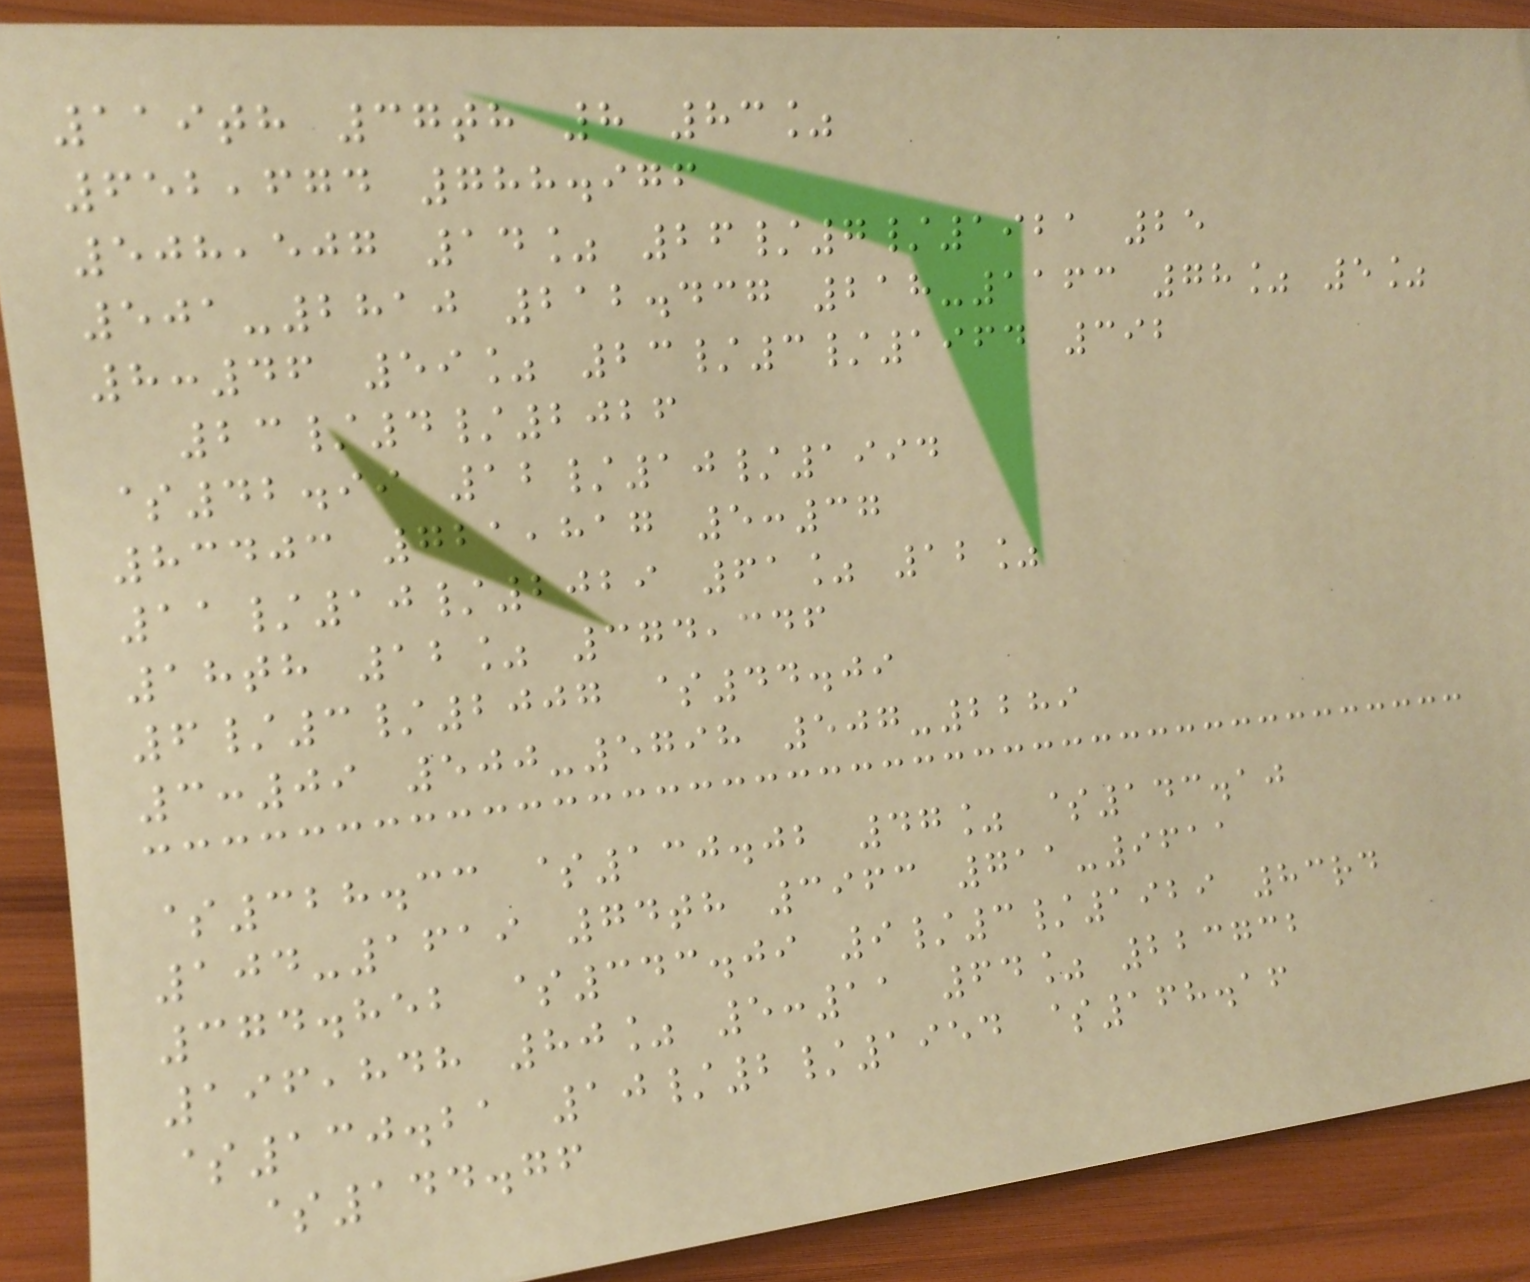119th 37th 8 83%
652,674 788.976
508,507 14% 26/7/1921 25
501-2810 212.437 218-1163 78% 5%
8:46 59% 23/3/1964 392
23/4/2026
$42.99 12/10/1994
83403 721,817 5:37
11/10/2029 61% 12%
18th 12% 374,346
6/3/2007 $44.09
3:09 500-5798 507-2289
$328.33 $130.02 47% $143.10
104-1619 74th 3963 711-9611
374.852 $343.09 9/3/1929 83rd
196,848 80% 5:11 64% 223732
$130.21 10/2/1954 $168.16
$144.76
